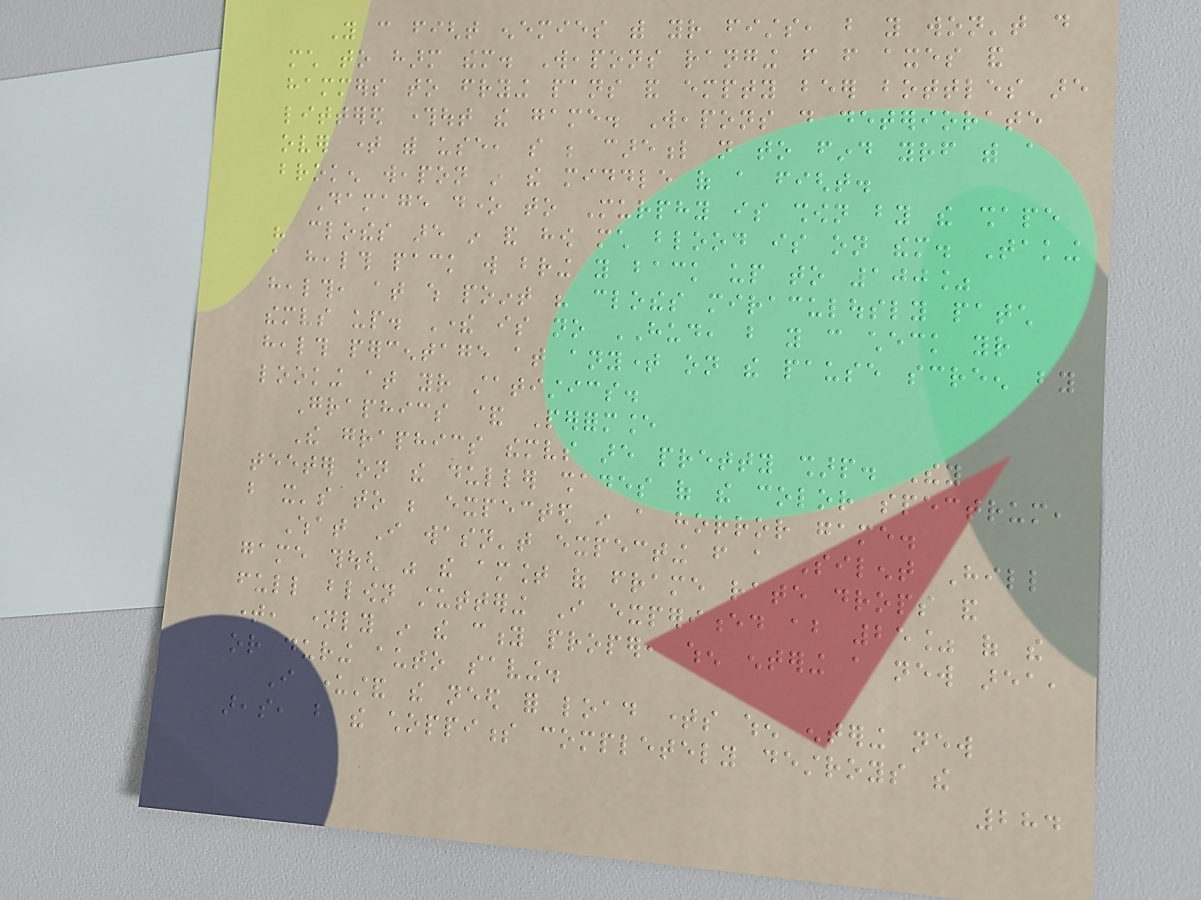You can fight enemies with your fists, but you won't do
much to harm them. Weapons ranging from from axes and
hammers to frying pans and empty beer bottles are
littered throughout the game. Weapons do deteriorate
over time with use, so be careful not to find yourself with a
broken weapon in the middle of a fight.
Damage done to Murphy is shown by the shape
his clothes are in and how much blood is on them. Taking
a health pack will bring you back up to 100%
health, at which point his clothes miraculously patch
themselves up. There is no HUD, but you can check your
health percentage at anytime on the pause screen by
looking at your statistics.
Graphics & Performance
The graphics themselves are pretty sharp. They
teeter on the duller shades of the color spectrum,
but it's to be expected in a horror game.
What I wasn't expecting from a Silent Hill
game though was the amount of frame rate drops and
full blown stuttering I experienced about 25% of the
time, namely in the city proper, when entering a new area,
or during auto saving.
I understand the need for load times when entering new
areas, but the choppiness completely destroys the
284
